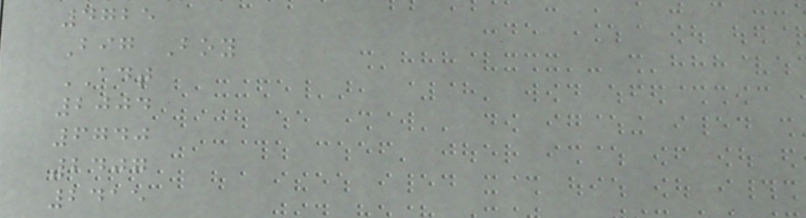4725
Big Boy
ADT
2004
6740
2407
2415
